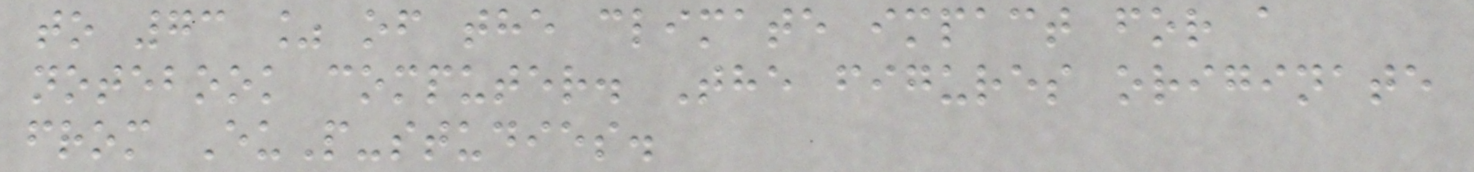to 73 % of the climate impact for a
notebook computer. The figures originate
from EuP-studies.
